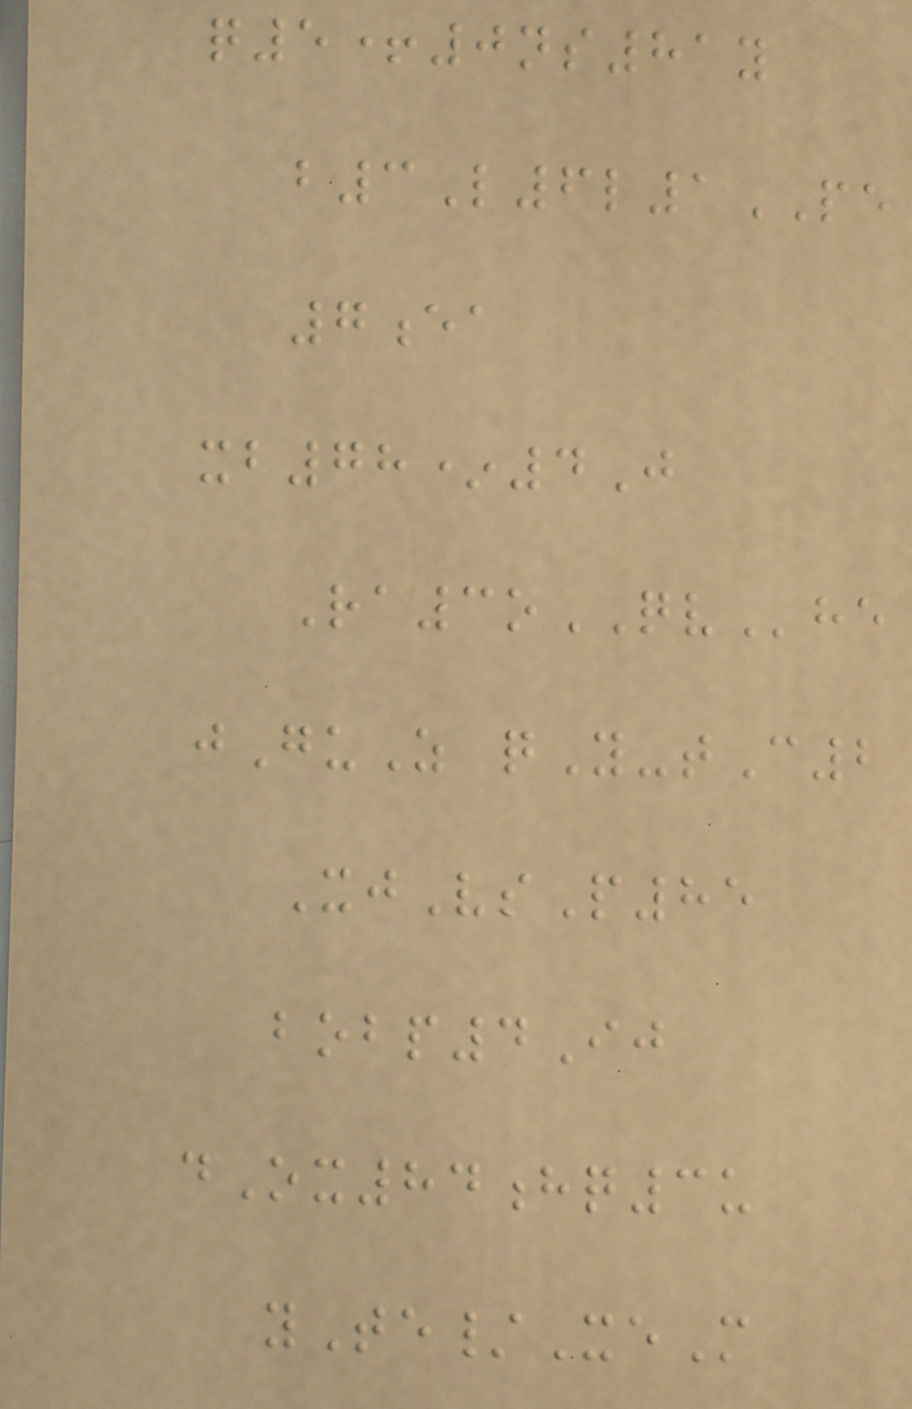q5+0ns81y
b3L6l1PE
7ea
xb78*4J
Ra3oQVhe
jGuZ qY-tC2
XjVsP85
bobp4Ij
dOx84hq3u
yTe/XeM
